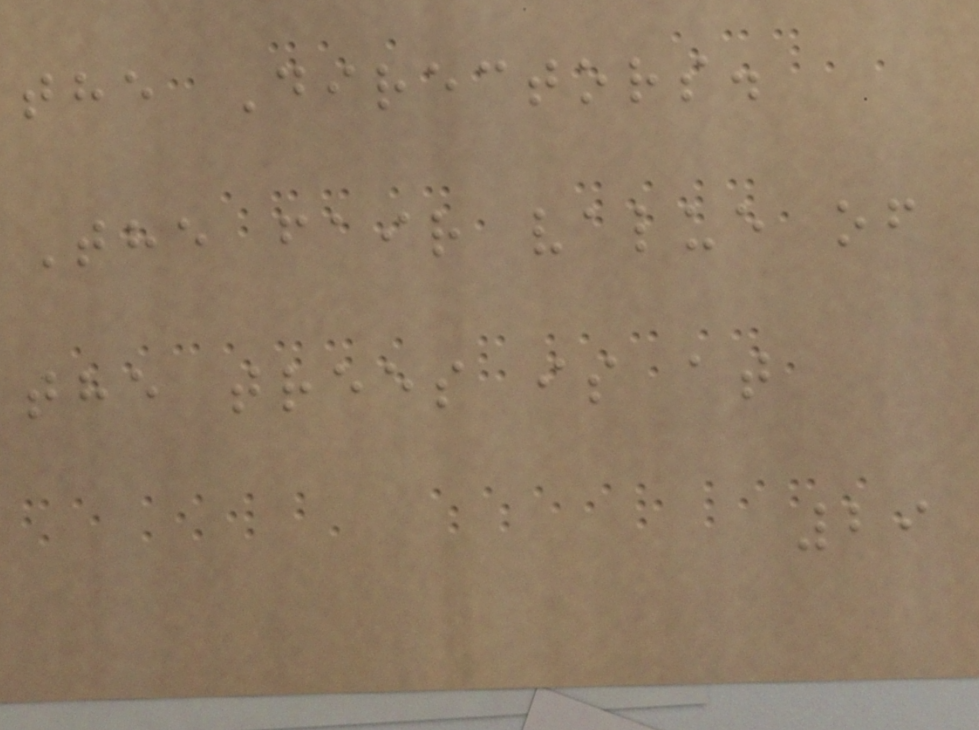the Directors.
The fair value of
the trees is at
29
